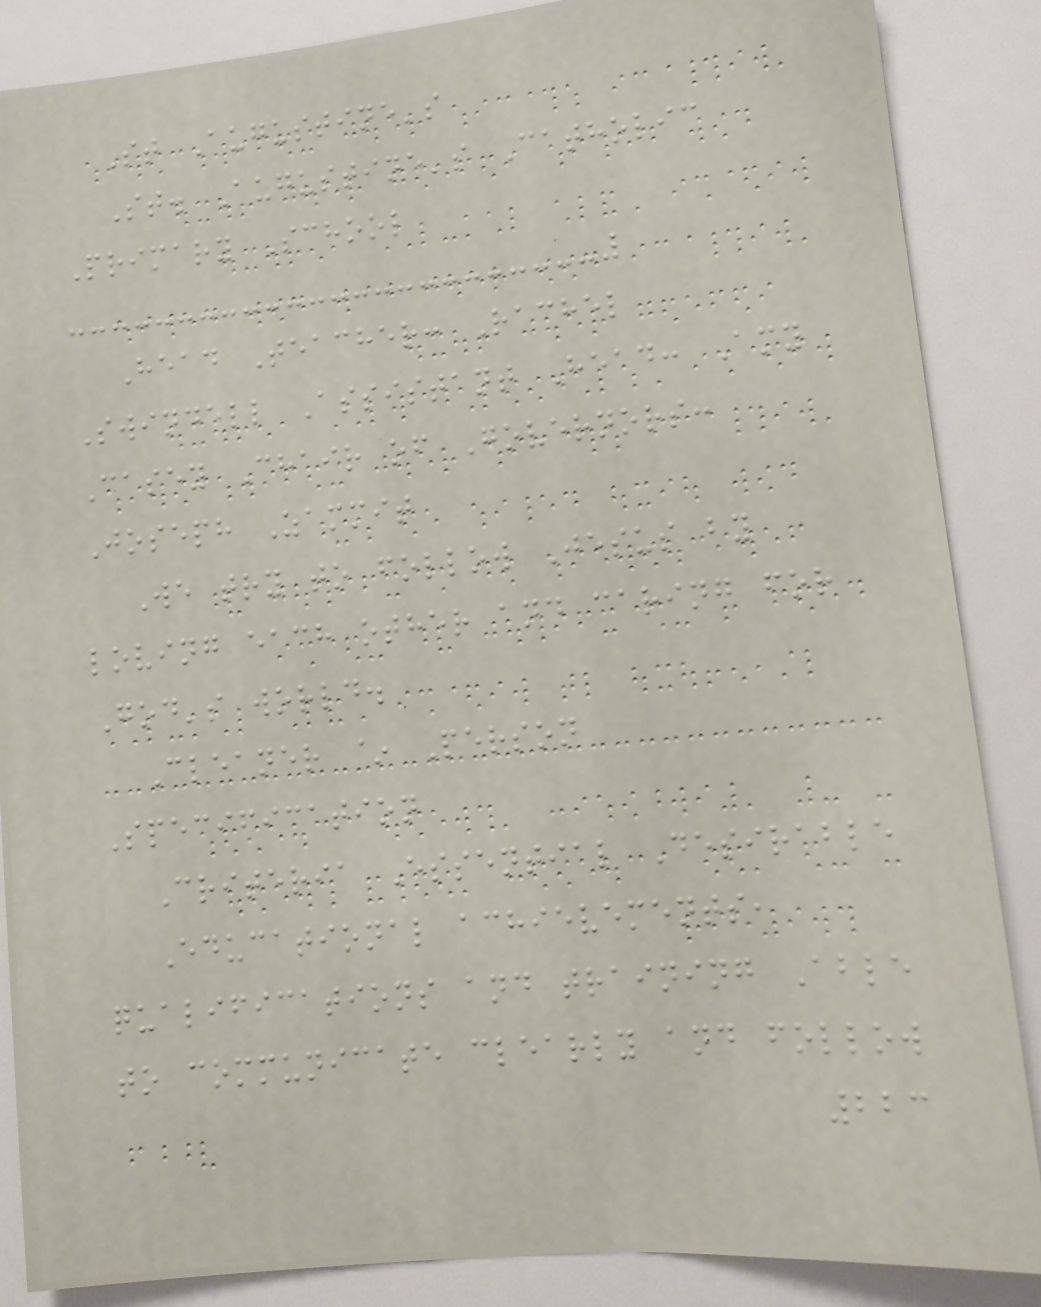St Augustine's
St. Augustine's Catholic
Primary School
Head Teacher: Rachel
Swindell Assistant Head: Amy
Casey Chair of Governors:
Joseph Zammit
We try to follow Jesus by
loving each other and caring for
God's world.
Cleaner ~ Person
Specification
Criteria Essential Desirable
Educational achievements,
qualifications and training Able
to communicate clearly and follow
223
